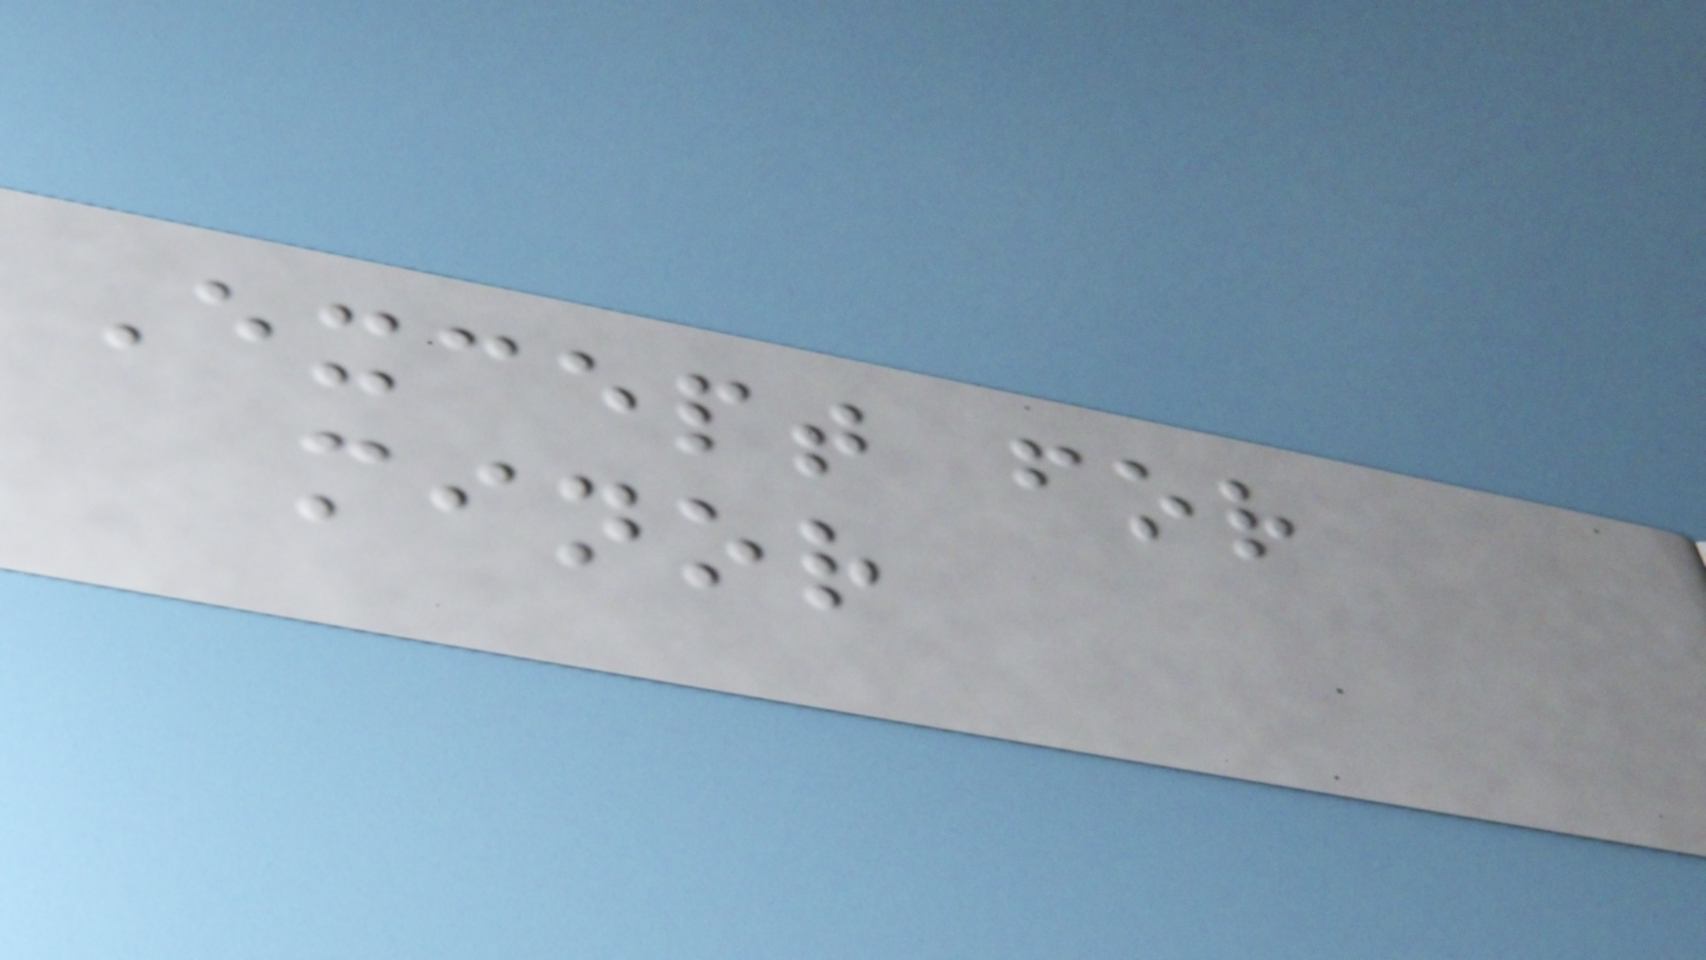Except for
minor
